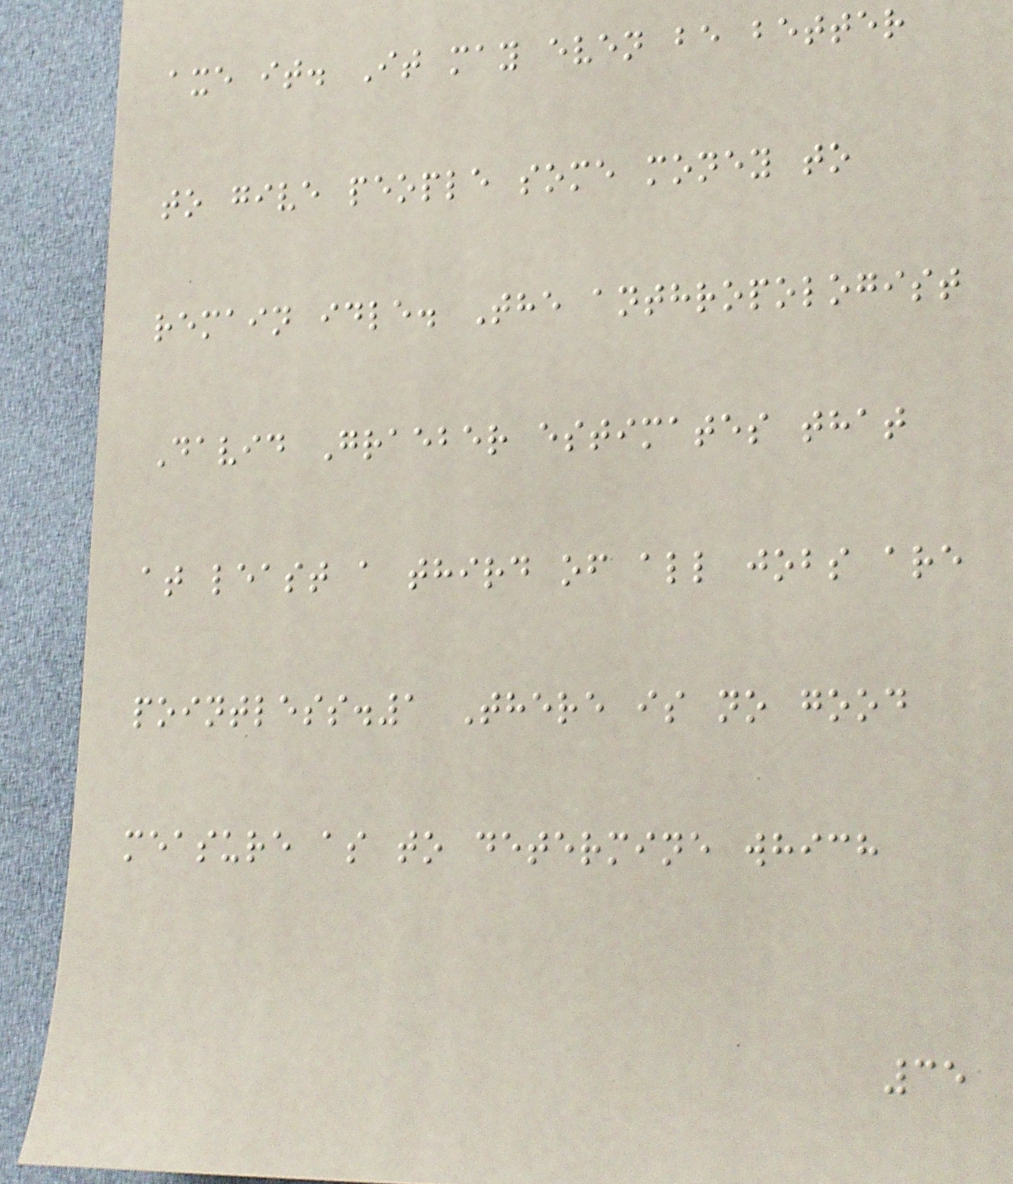axe it. It may even be better
to give people some money to
remain idle. The anthropologist
David Graeber estimates that
at least a third of all jobs are
pointless.1 There is no good
measure as to determine which
35
